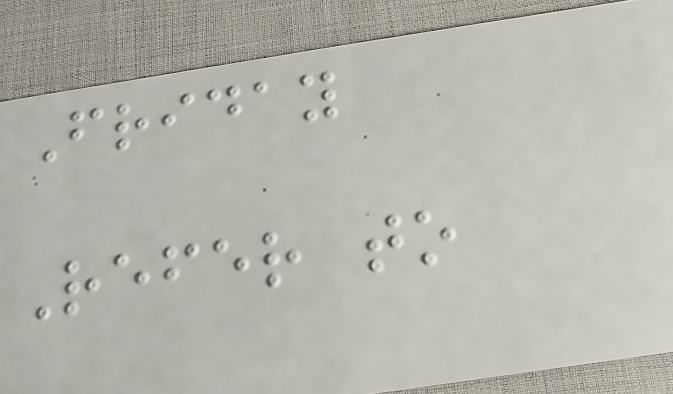Friday
Refer to
